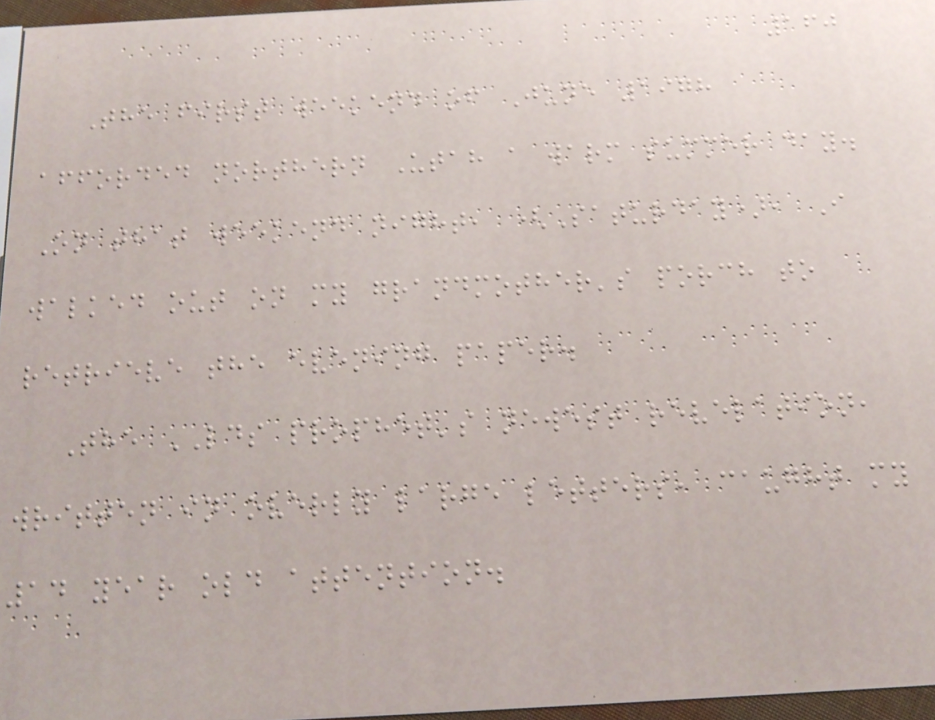160
The first weekend of June 1978
afforded northern Utah a warm summer day.
On that weekend night, (Saturday), I
walked out on my grandmother's porch to
retrieve the evening paper.
The LDS prophet's newest revelation,
written in overly large letters, caught my
14 year old attention.
